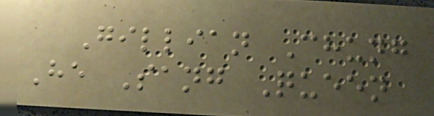Gillian Chung
He Sang Queen
